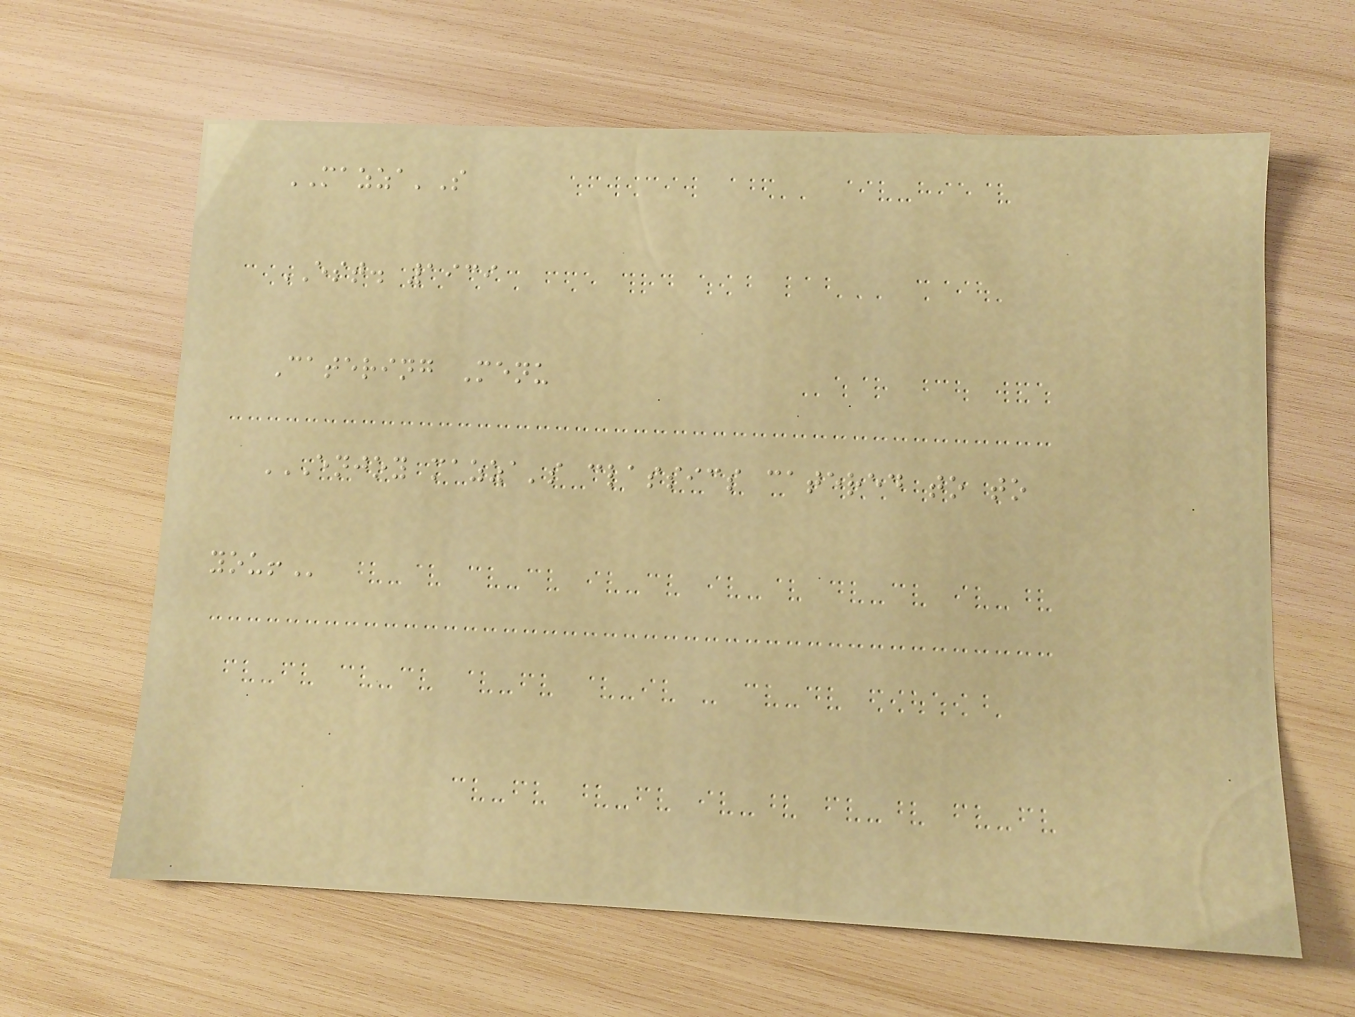MAZZA'S
EST. 1939
Catering Menu
ENJOY MAZZA'S CLASSICS CATERED TO TO
YOU!
